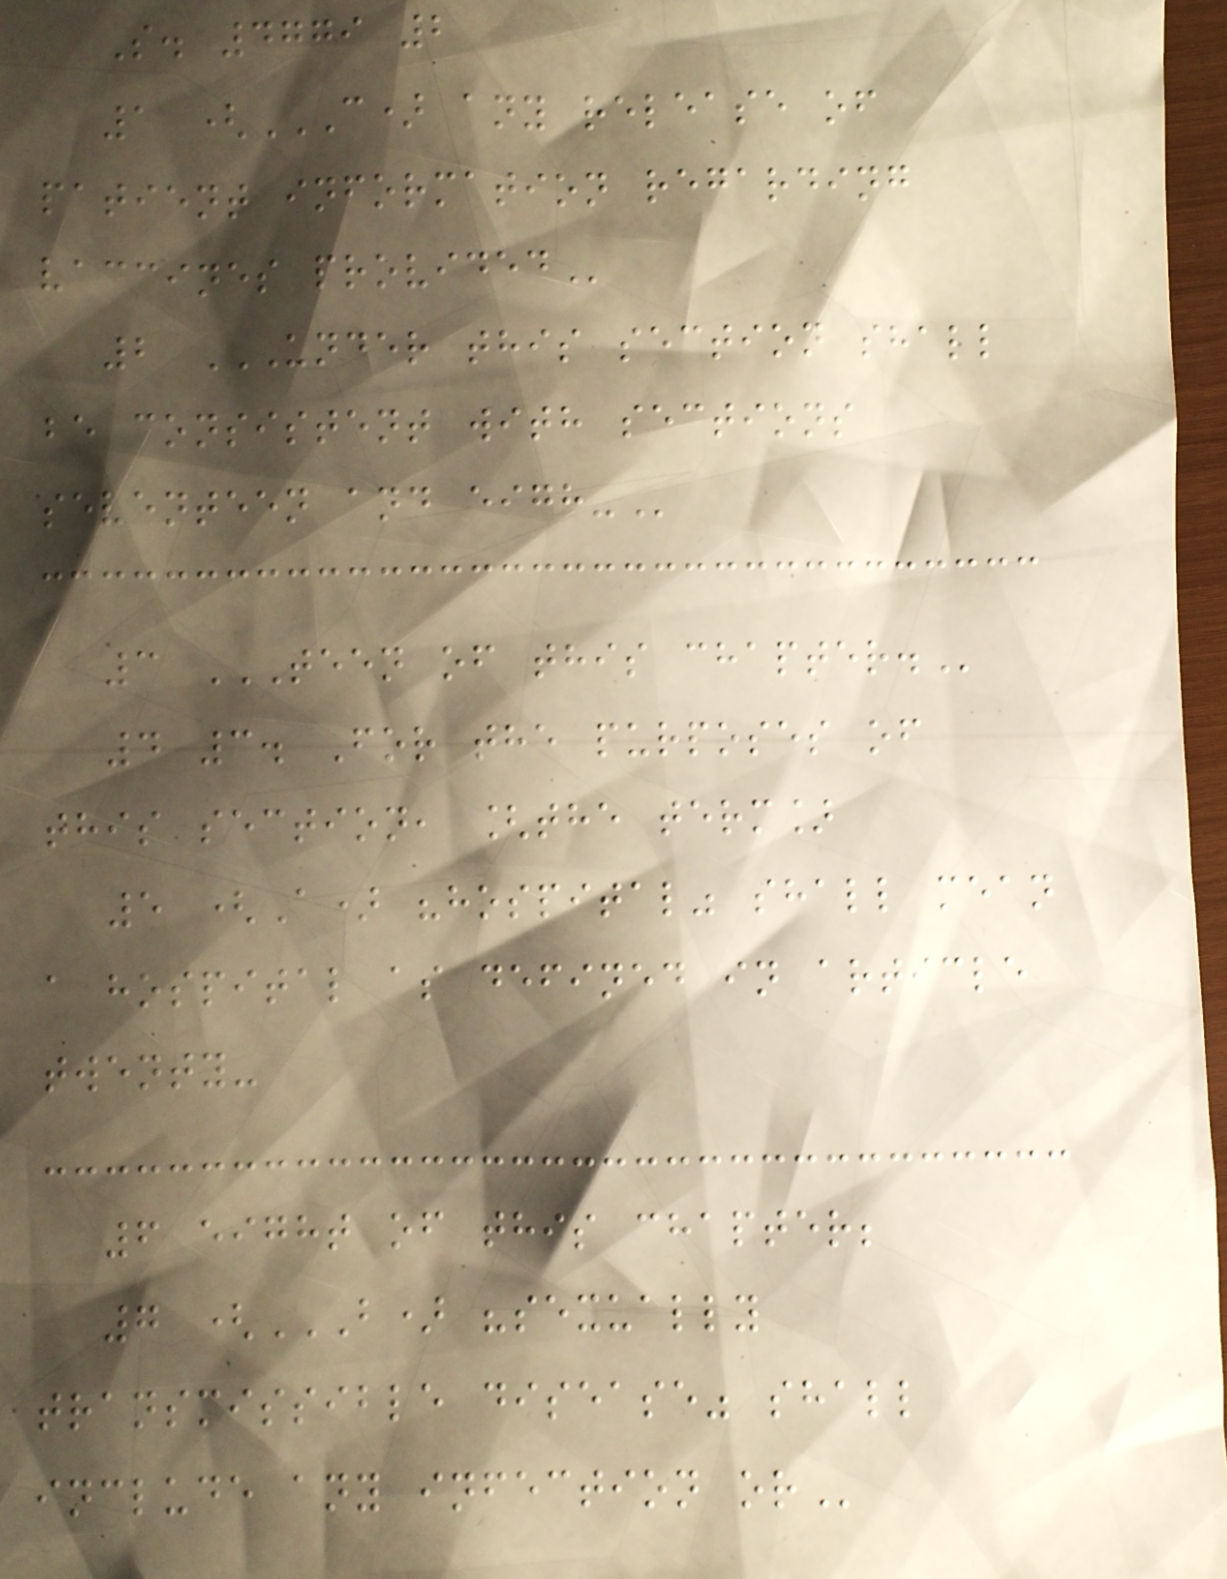S. 4779 2
1 (C) ANY RELEASE OF
PATIENT INFORMATION REGARDING
VACCINES PROVIDED
2 UNDER THIS SECTION SHALL
BE CONSISTENT WITH SECTIONS
SEVENTEEN AND EIGH-
3 TEEN OF THIS CHAPTER.
4 3. For the purposes of
this section, [the term]
5 (A) "hospital" shall mean
a hospital as defined in article
twenty-
6 eight of this chapter;
7 (B) "SEXUALLY
TRANSMISSIBLE DISEASE" SHALL
INCLUDE ANY INFECTION OR
